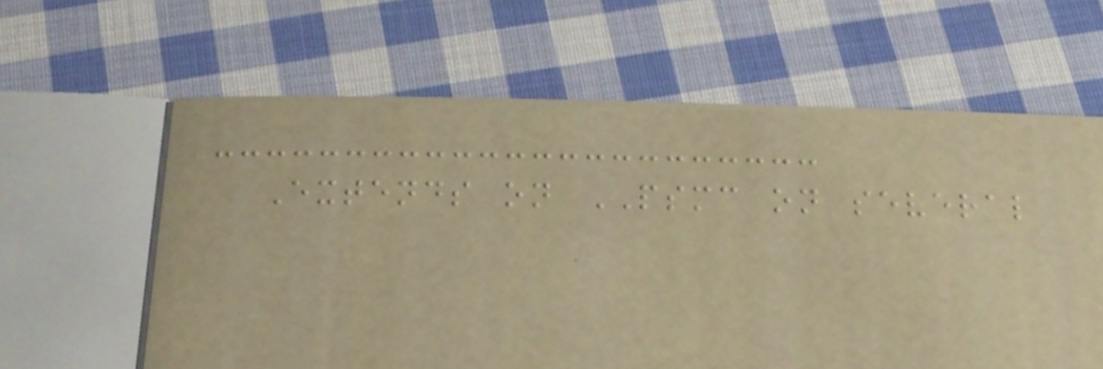Extends on PSMC on several
